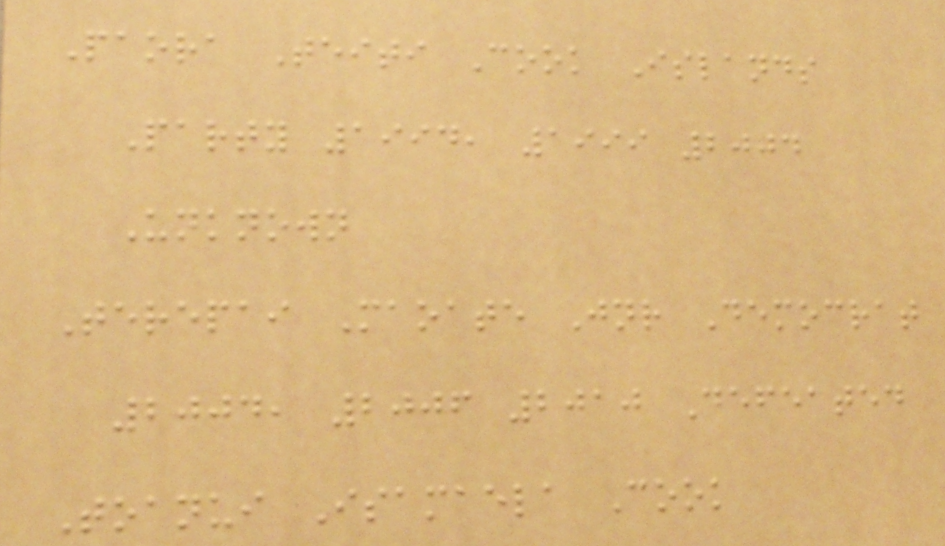Paora Teiti Cook Islands
Party 1994, 1999 2004
Unknown
Terepai Maoate Jnr Democrat
2004, 2006 2010 Defeated
Toanui Isamaela Cook
